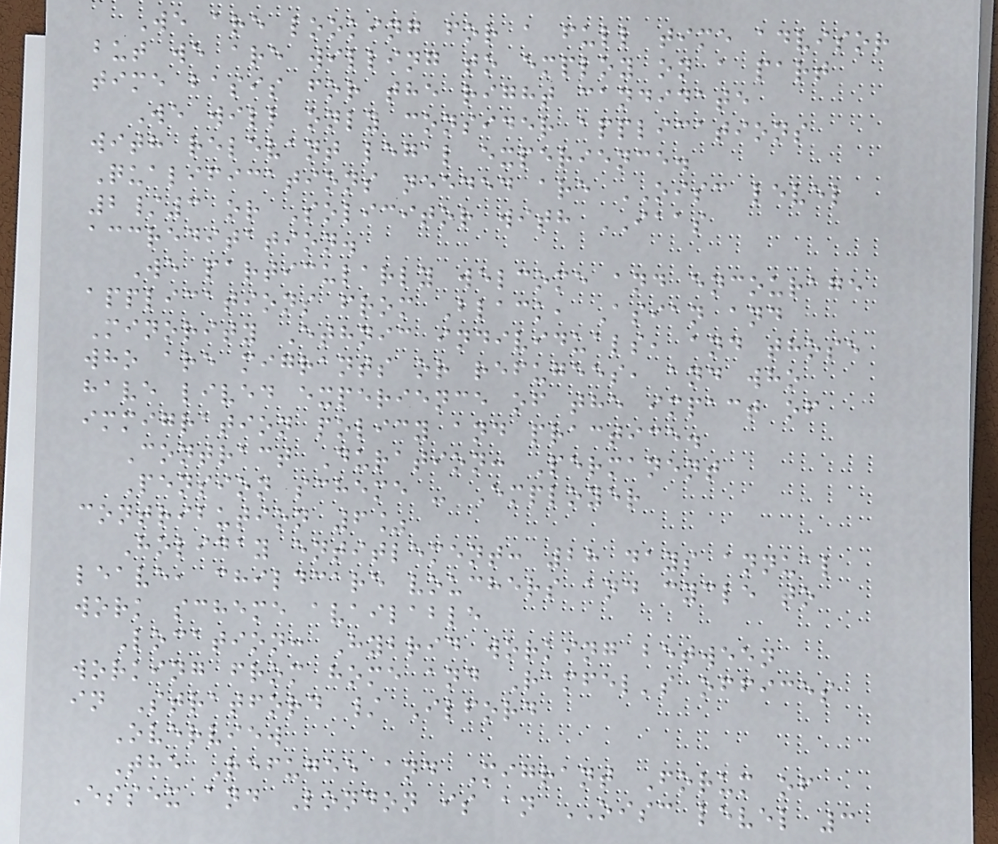We are looking for a full time advisor
but we are willing to employ on a part
time basis for the right candidate
We will only consider applications
with relevant legal experience.
Qualifications needed are OISC level
2/3 or Solicitor with IAAS
accreditation.
We particularly welcome and encourage
applications from Black, Asian and
Minority Ethnic individuals, and those
who are migrants or refugees, and who
have lived experience of the impact of
immigration policy and practice.
Contract Duration: Permanent
Pension scheme - Employer
contribution 6%
Holiday entitlement: 28 days annual
leave, childcare vouchers and cycle to
work scheme available
Location: Hybrid working between
working from home and Ramfel's offices
in Stratford / Ilford
Overview
The Refugee and Migrant Forum of
Essex and London is an OISC level 3
